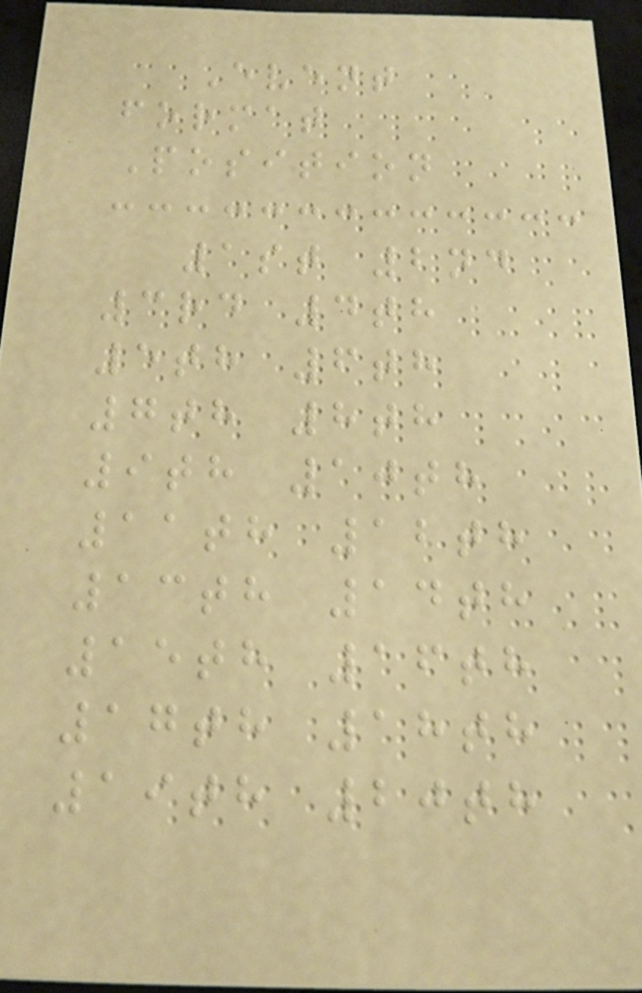Event
format
Position
1st 2nd
3rd 4th
5th 6th
7th 8th
9th 10th
11th 12th
13th 14th
15th 16th
17th 18th
19th 20th
